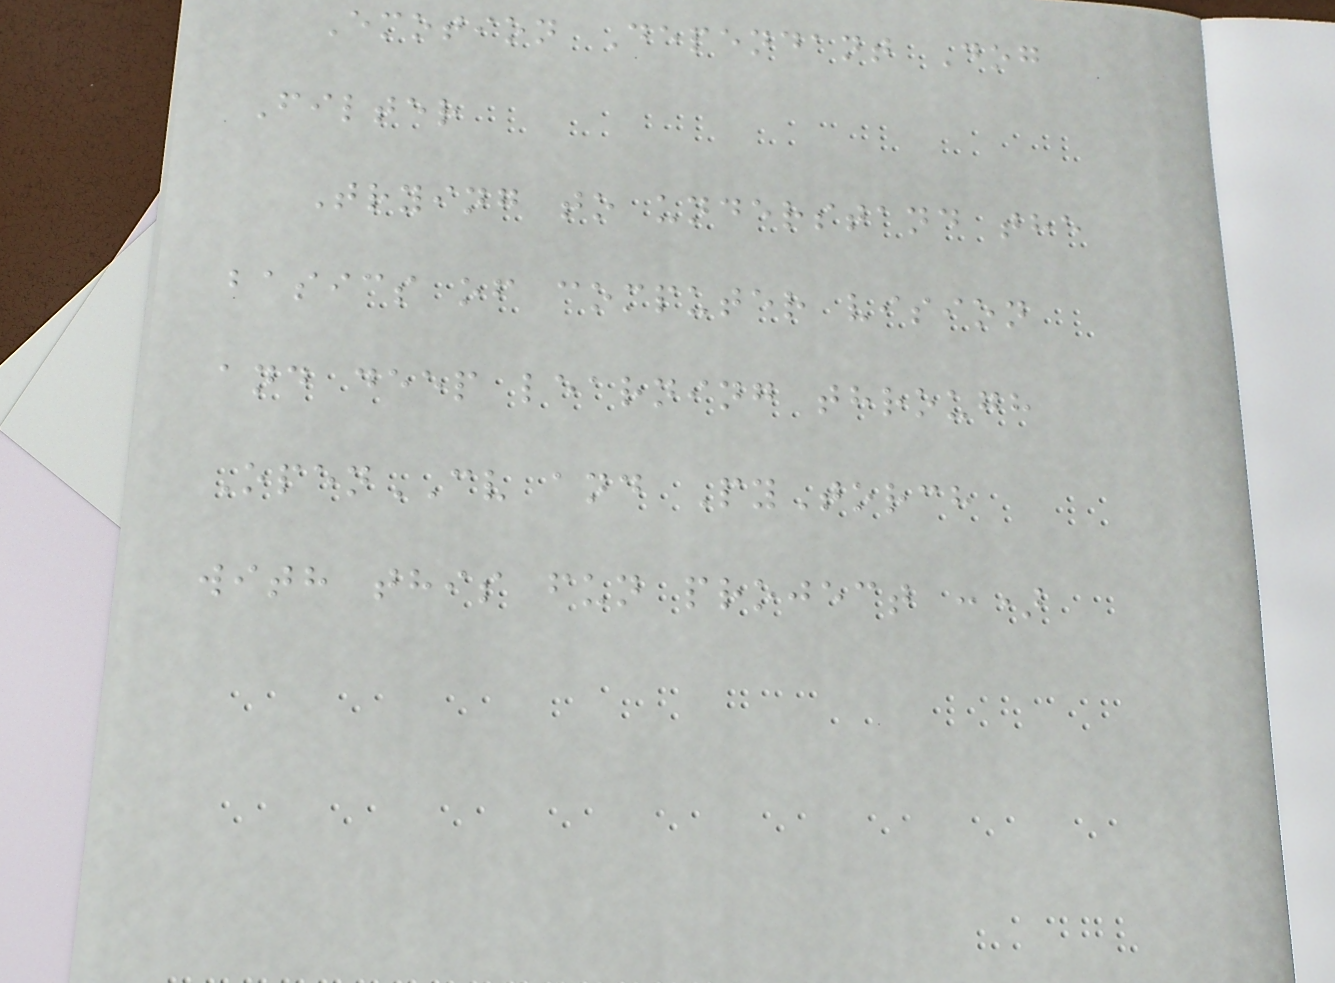Emotion Dependant Dog
Filter
Trying to understand the
basics of computer vision
and deep learning through
OpenCV and PyTorch
with this fun project :)
